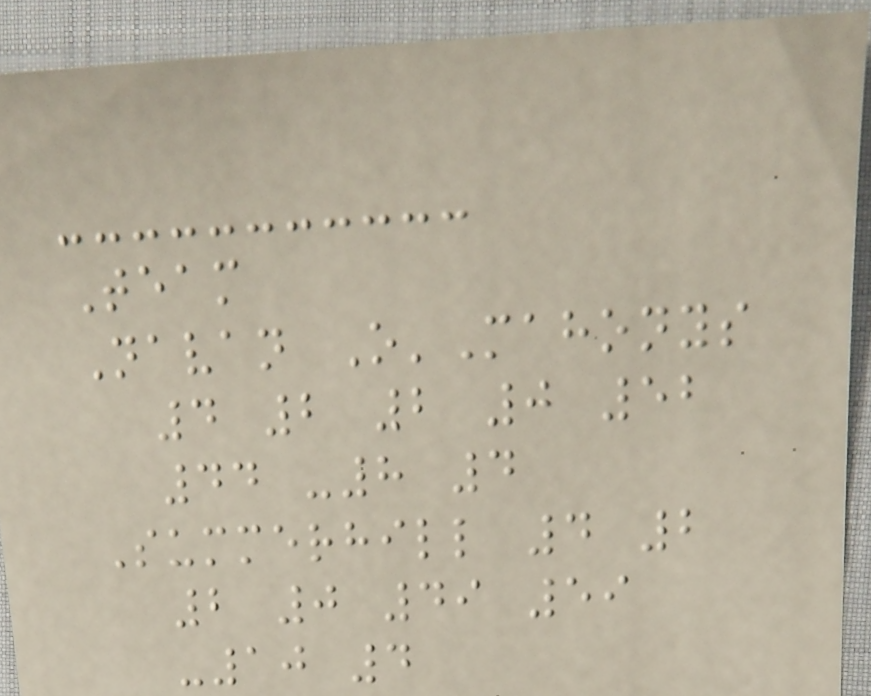Team
Navan O'Mahonys
4 2 2 0 52
44 -8 4
Summerhill 4 2
2 0 49 59
-10 4
